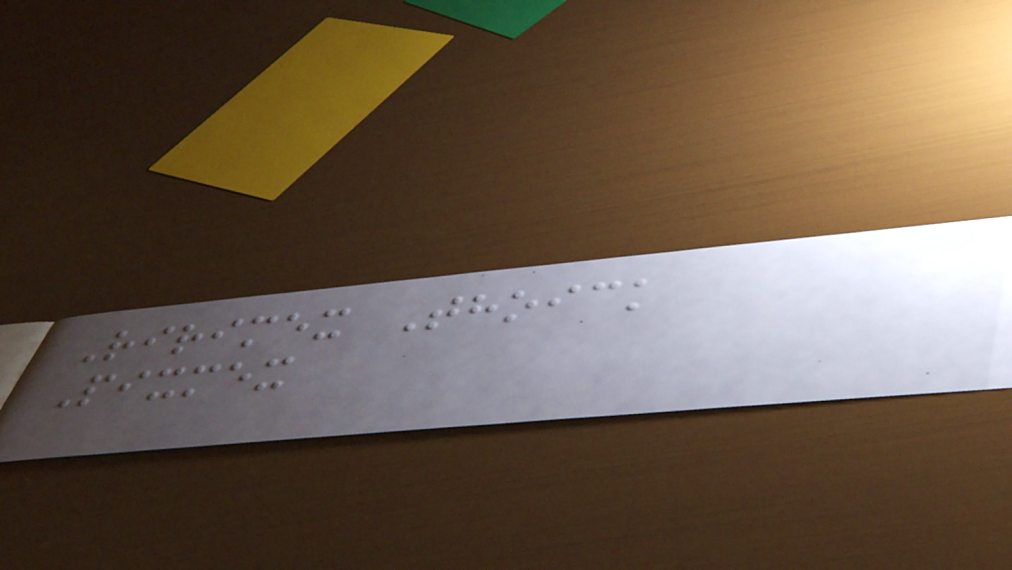Ririmex Thoick
Pixmex
